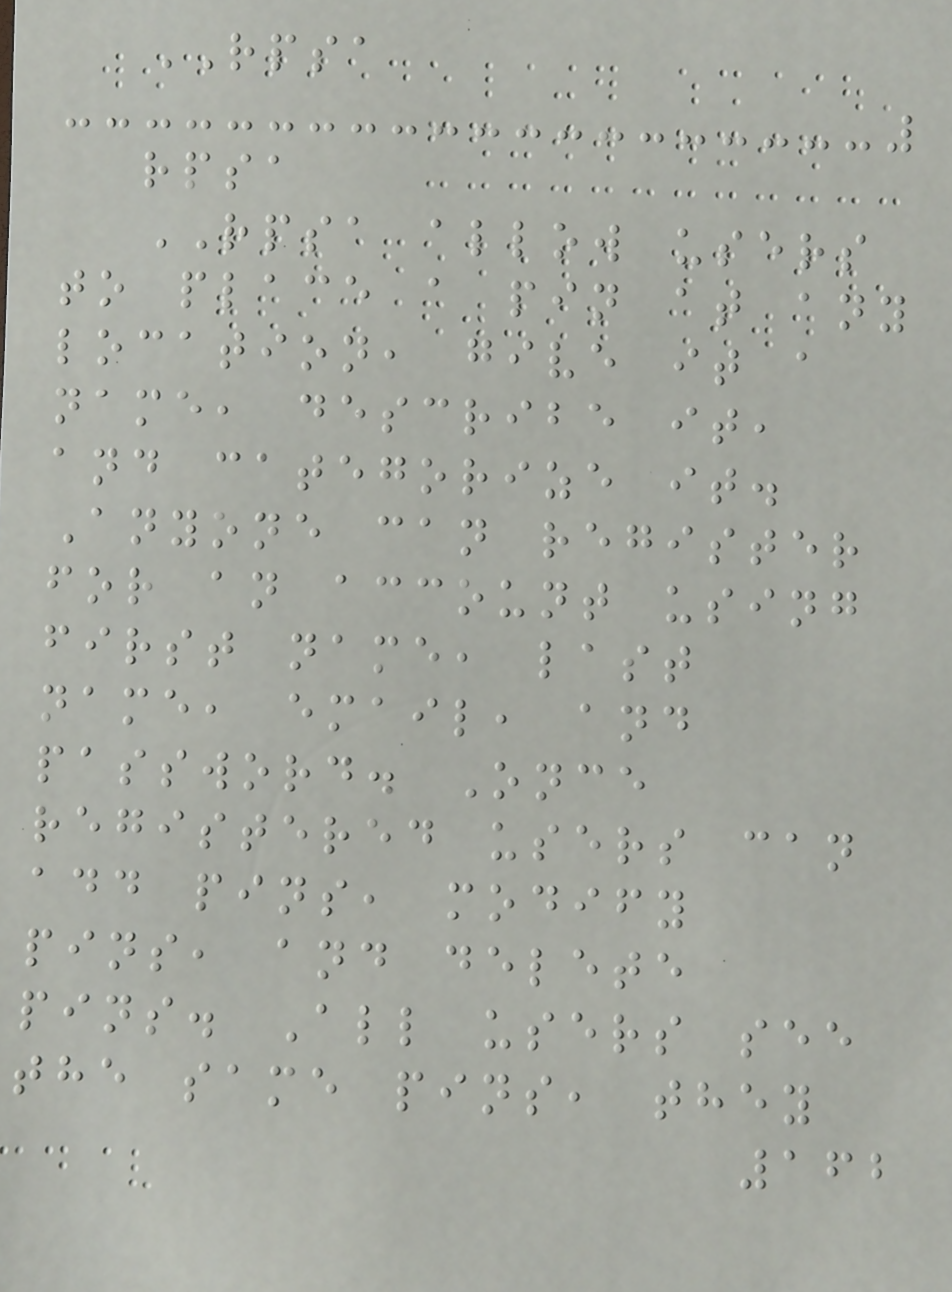RPSA
rpsa
RPSA allow users
to place a pin at any
location, give it a
name, describe it,
and categorize it.
Anyone can register
for an account using
first name, last
name, email, and
password. Once
registered users can
add pins, modify
pins, and delete
pins. All users see
the same pins, they
162
